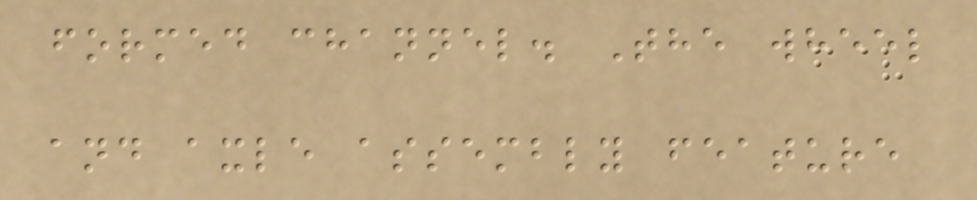formed channel. The wheel
and axle assembly feature
